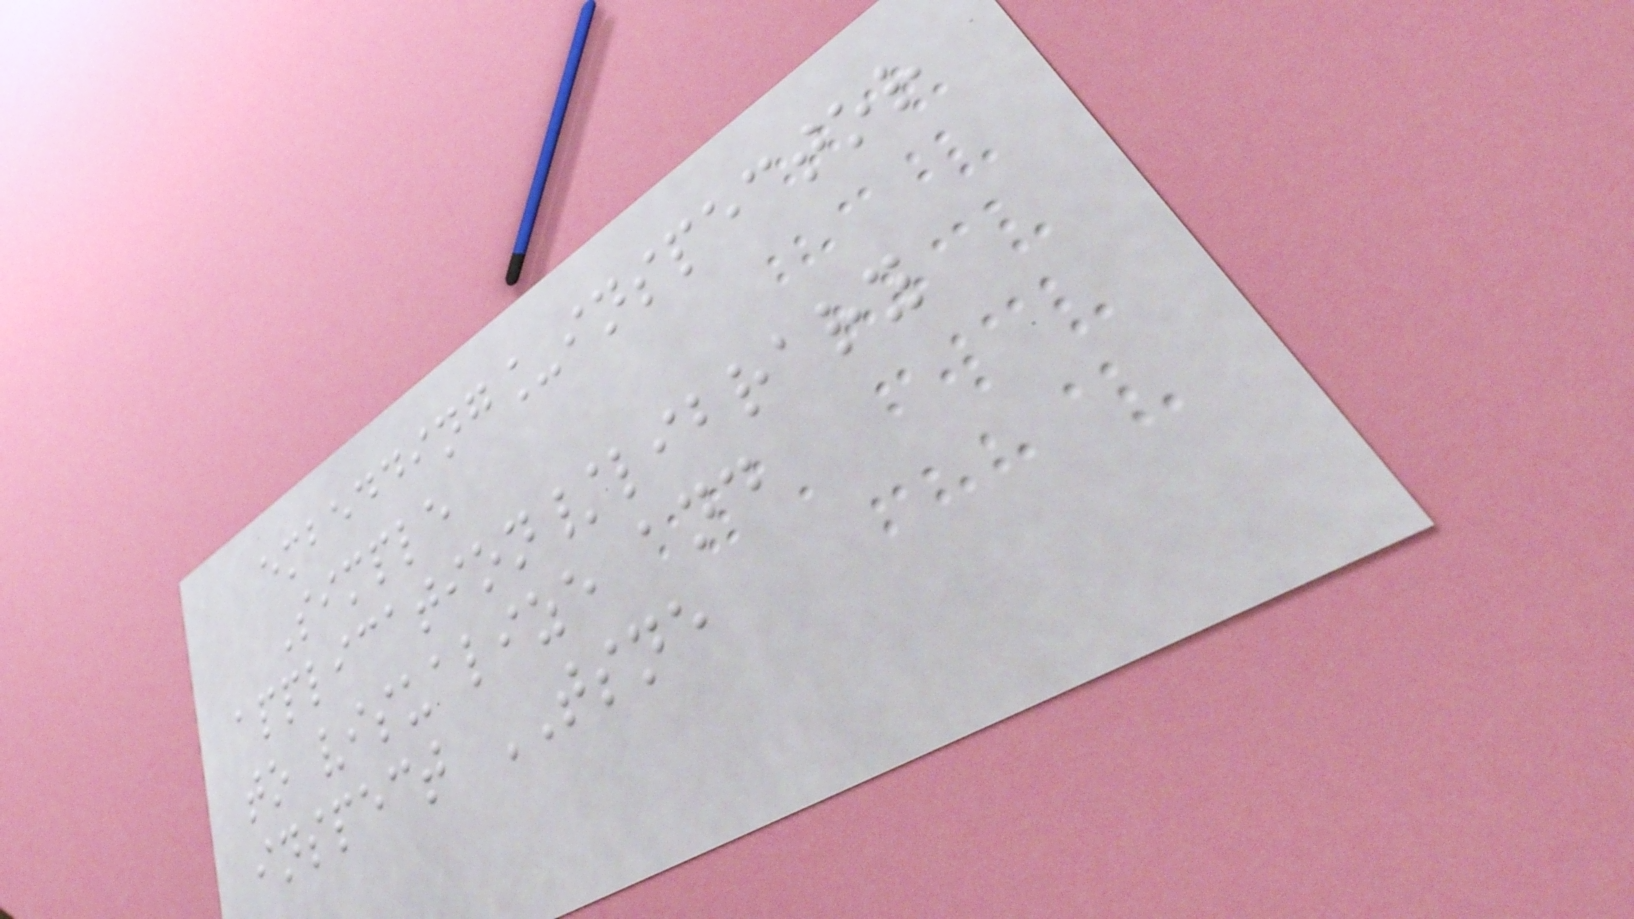embedding_inspector
Simple
application/library
to visualize and
inspect TSNE
